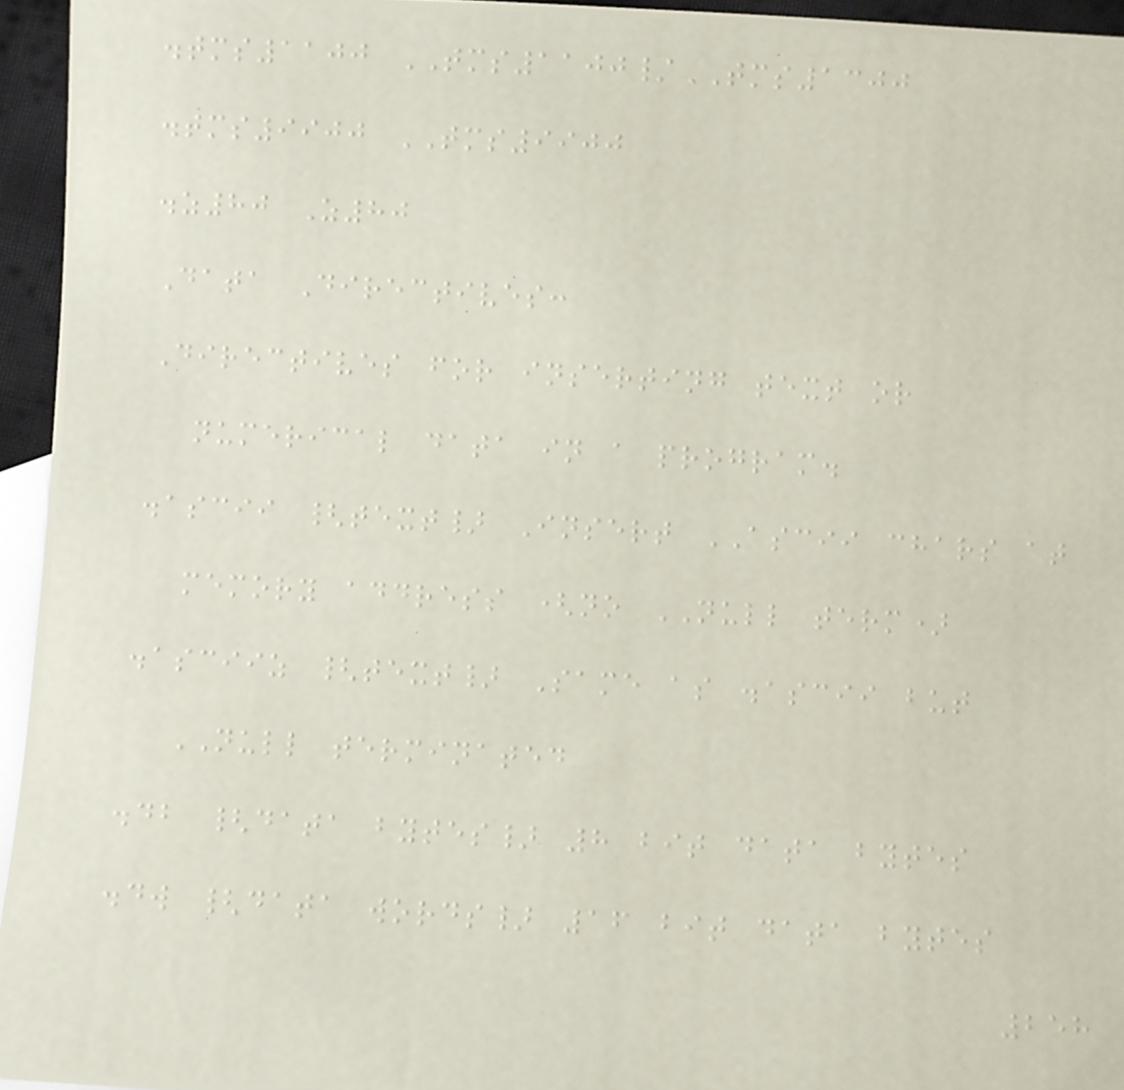.tms1100 TMS1100/TMS1300
.tms9900 TMS9900
.z80 Z80
Data Directives:
Directives for inserting text or
numerical data in a program.
.ascii {text} Insert ASCII chars at
memory address (no NULL term)
.asciiz {text} Same as .ascii but
NULL terminated
.db {data bytes} 8 bit data bytes
.dw {data words} 16 bit data bytes
258
